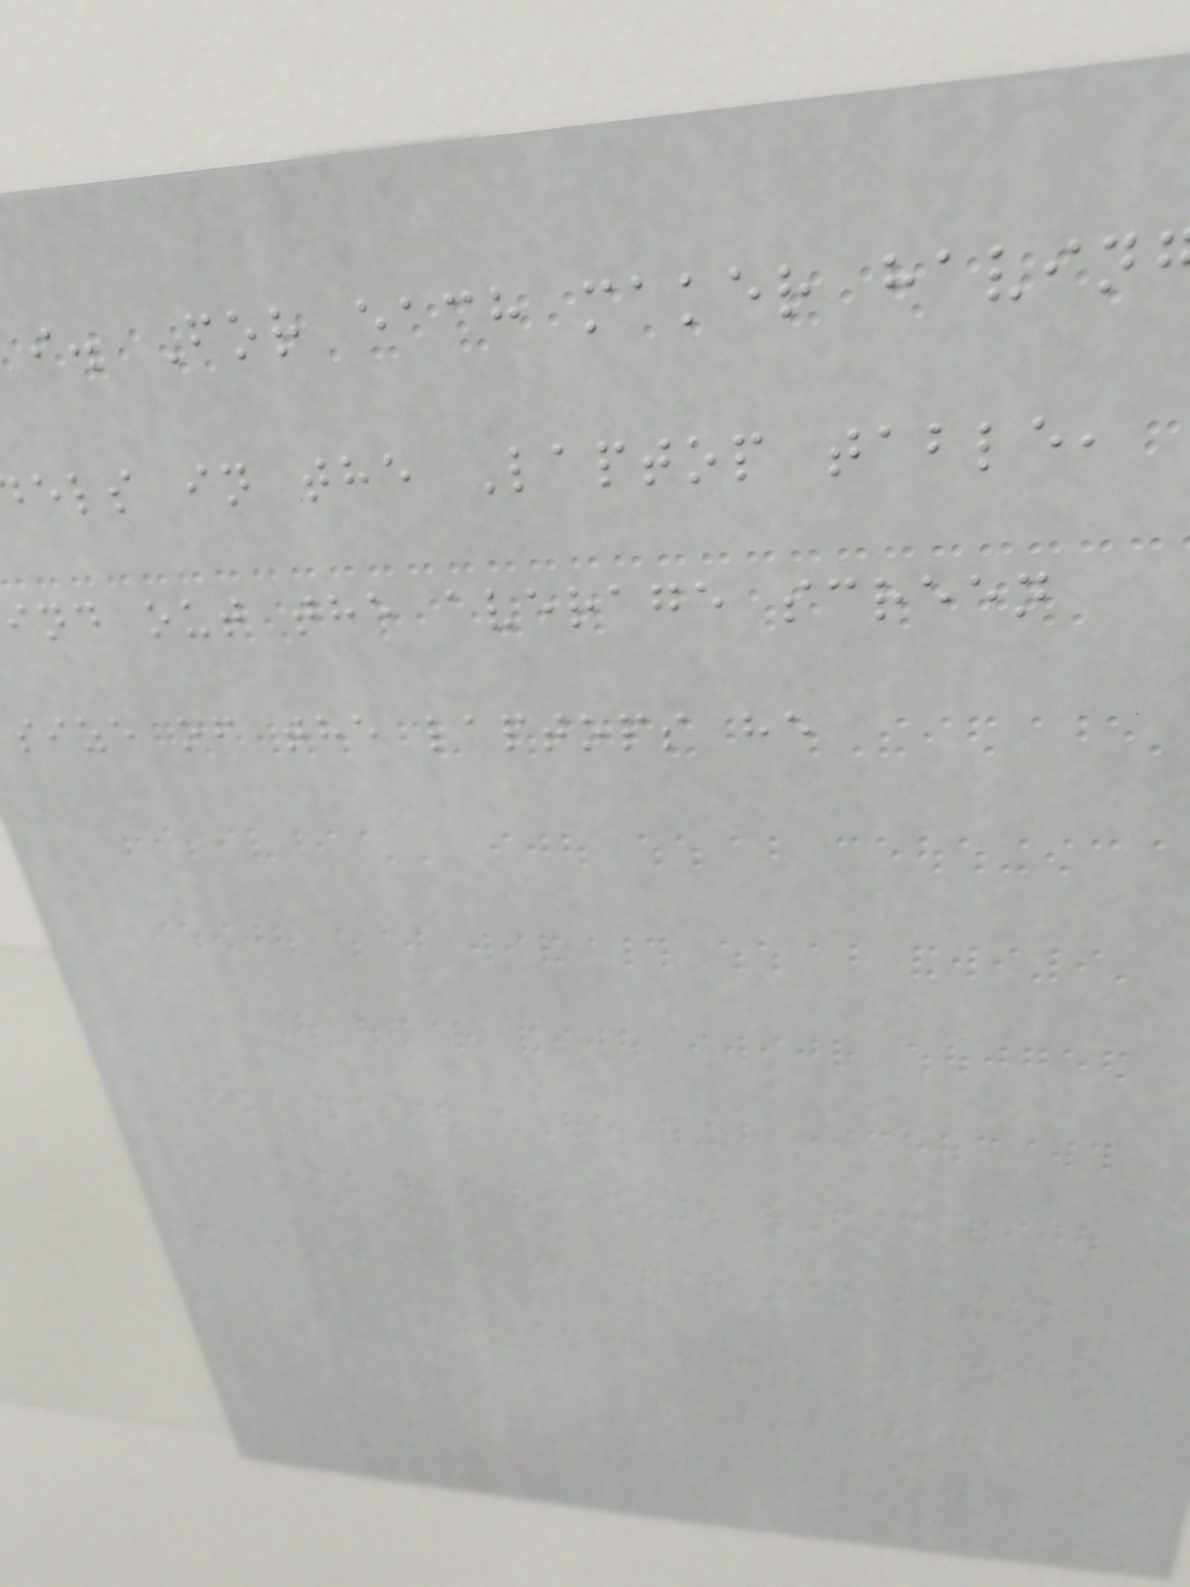i. For each maker havin
els in the Laptop table,
ind out the average screen
size of the laptops he
